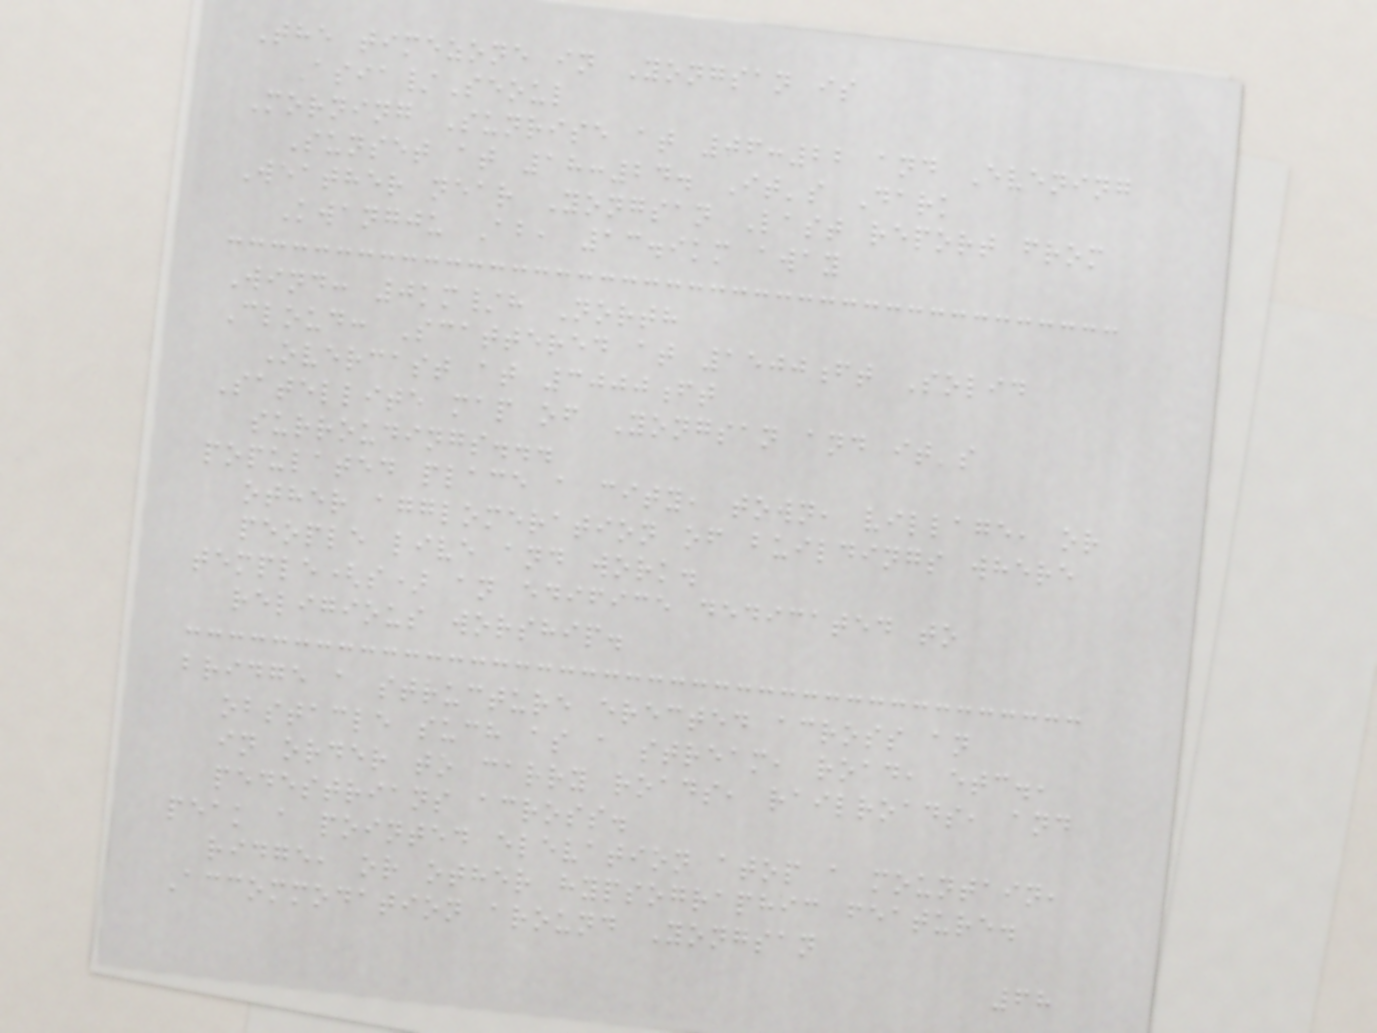The timezone in Yongsan is
Asia/Seoul
Morning Sunrise at 06:22 and Evening
Sunset at 18:24. It's Dark
Weather near Yongsan Last report from
Kwangju Ab, 13.9km away
Wind: 0km/h North
Cloud: Scattered at 1500ft Solid
Overcast at 3000ft
Satellite map of Yongsan and it's
surroudings...
populated place a city, town, village, or
other agglomeration of buildings where
people live and work.
temple(s) an edifice dedicated to
religious worship.
bridge a structure erected across an
obstacle such as a stream, road, etc.,
in order to carry roads, railroads, and
pedestrians across.
peak a pointed elevation atop a mountain,
ridge, or other hypsographic feature.
Accommodation around Yongsan
68
